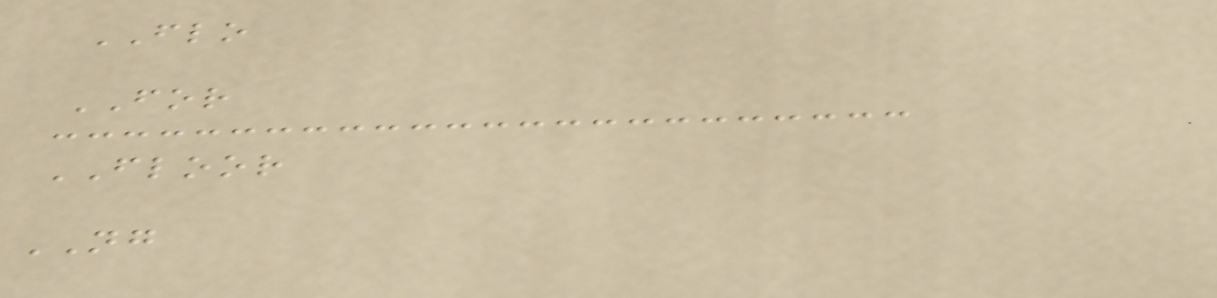FLO
FOR
FLOOR
NG
